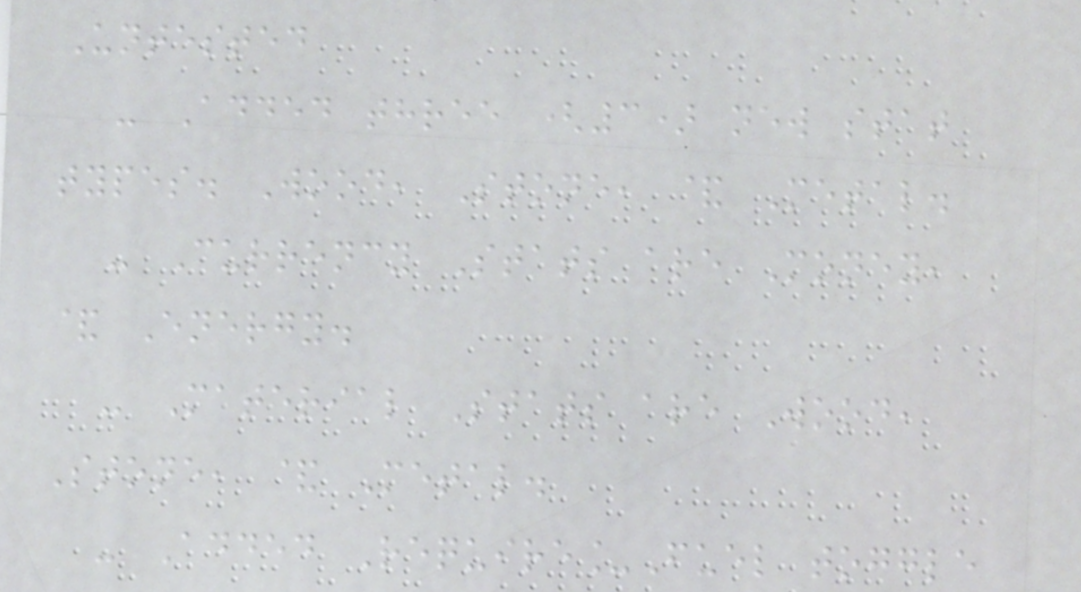Untested
- Added three (3) new stat
types. Wood, Stone, & Metal.
- Currency Stats are Money,
& Energy.
- Material Stats are Wood,
Stone, & Metal.
- Added Require_Fuel toggle
